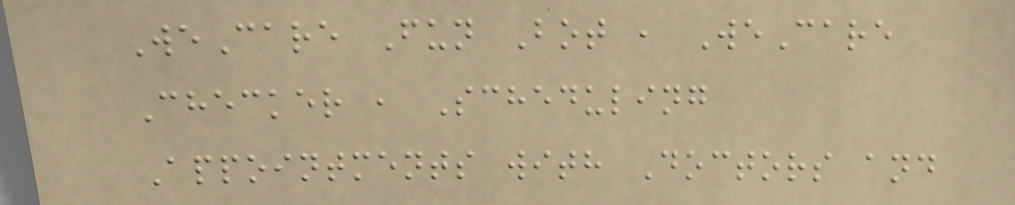WeCare Fun Bot , WeCare
Checker , Scheduling
Appointments with Doctors and
